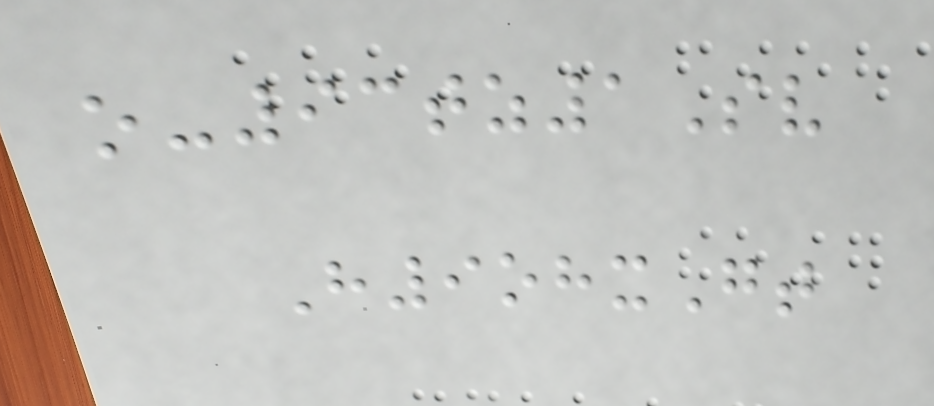o-93tz1Sv
H9ohxGt
